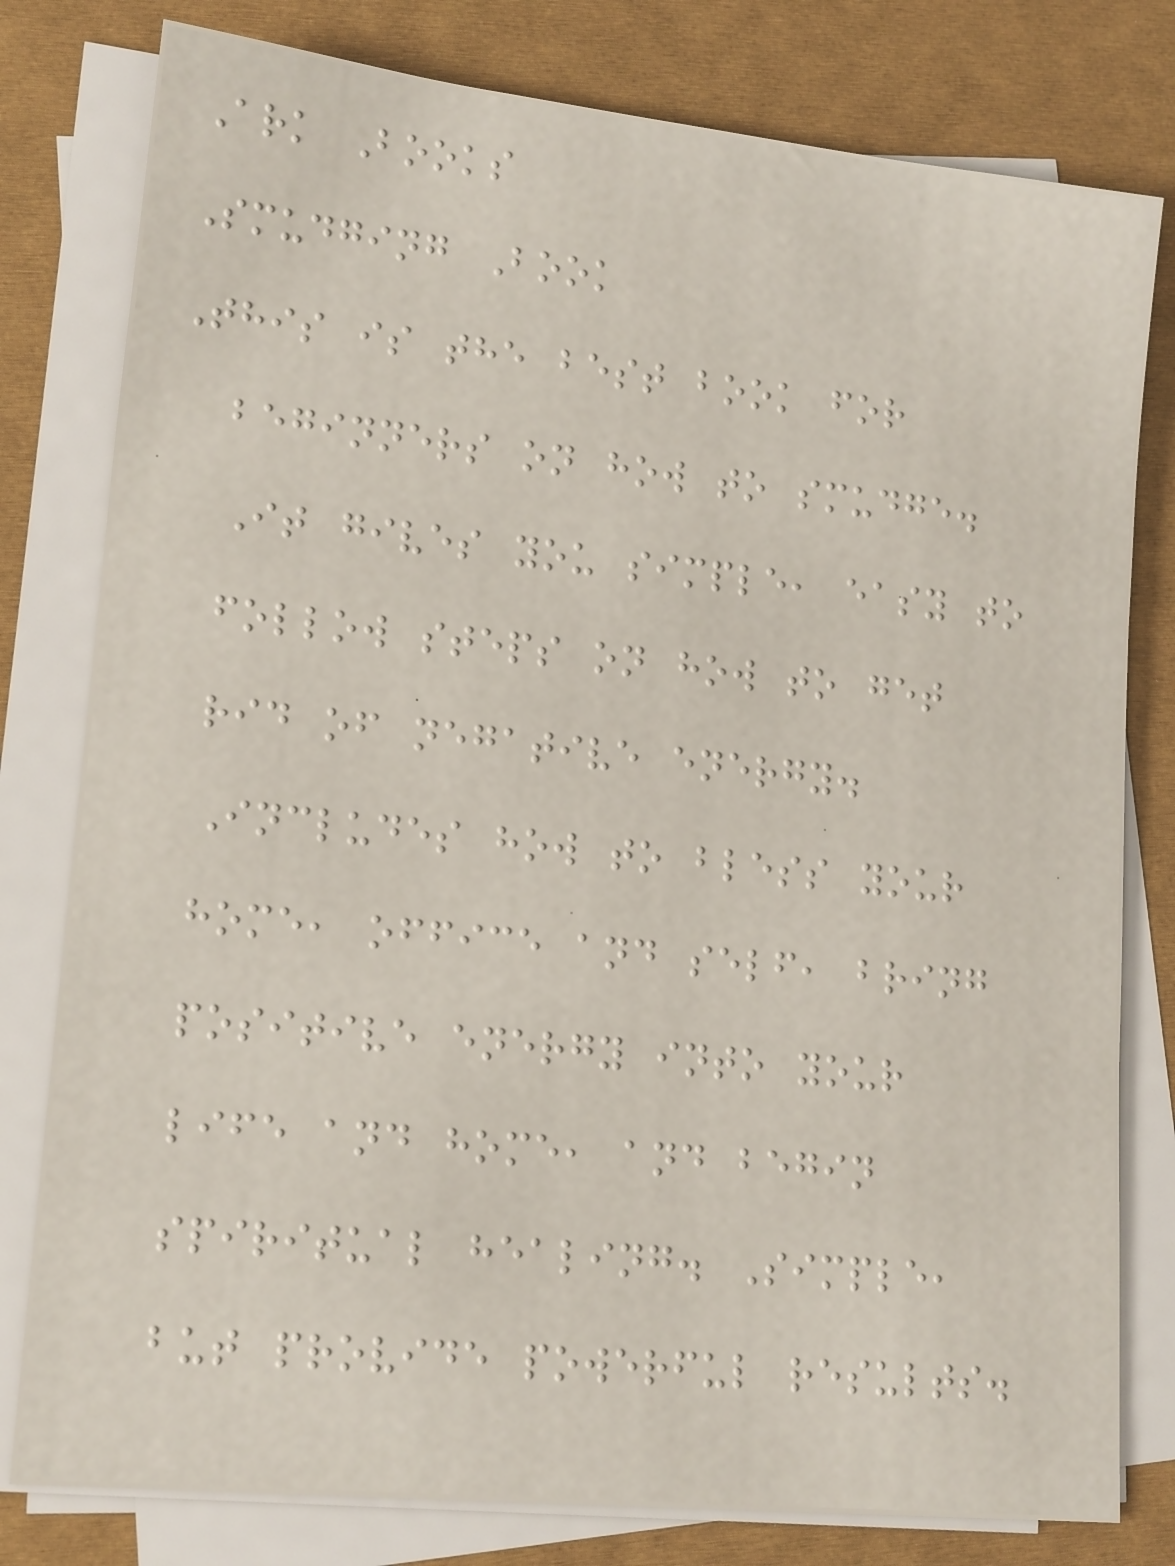Ark Books
Smudging Book
This is the best book for
beginners on how to smudge.
It gives you simple, easy to
follow steps on how to get
rid of negative energy.
Includes how to bless your
home, office and self, bring
positive energy into your
life and home, and begin
spiritual healing. Simple,
but provide powerful results.
